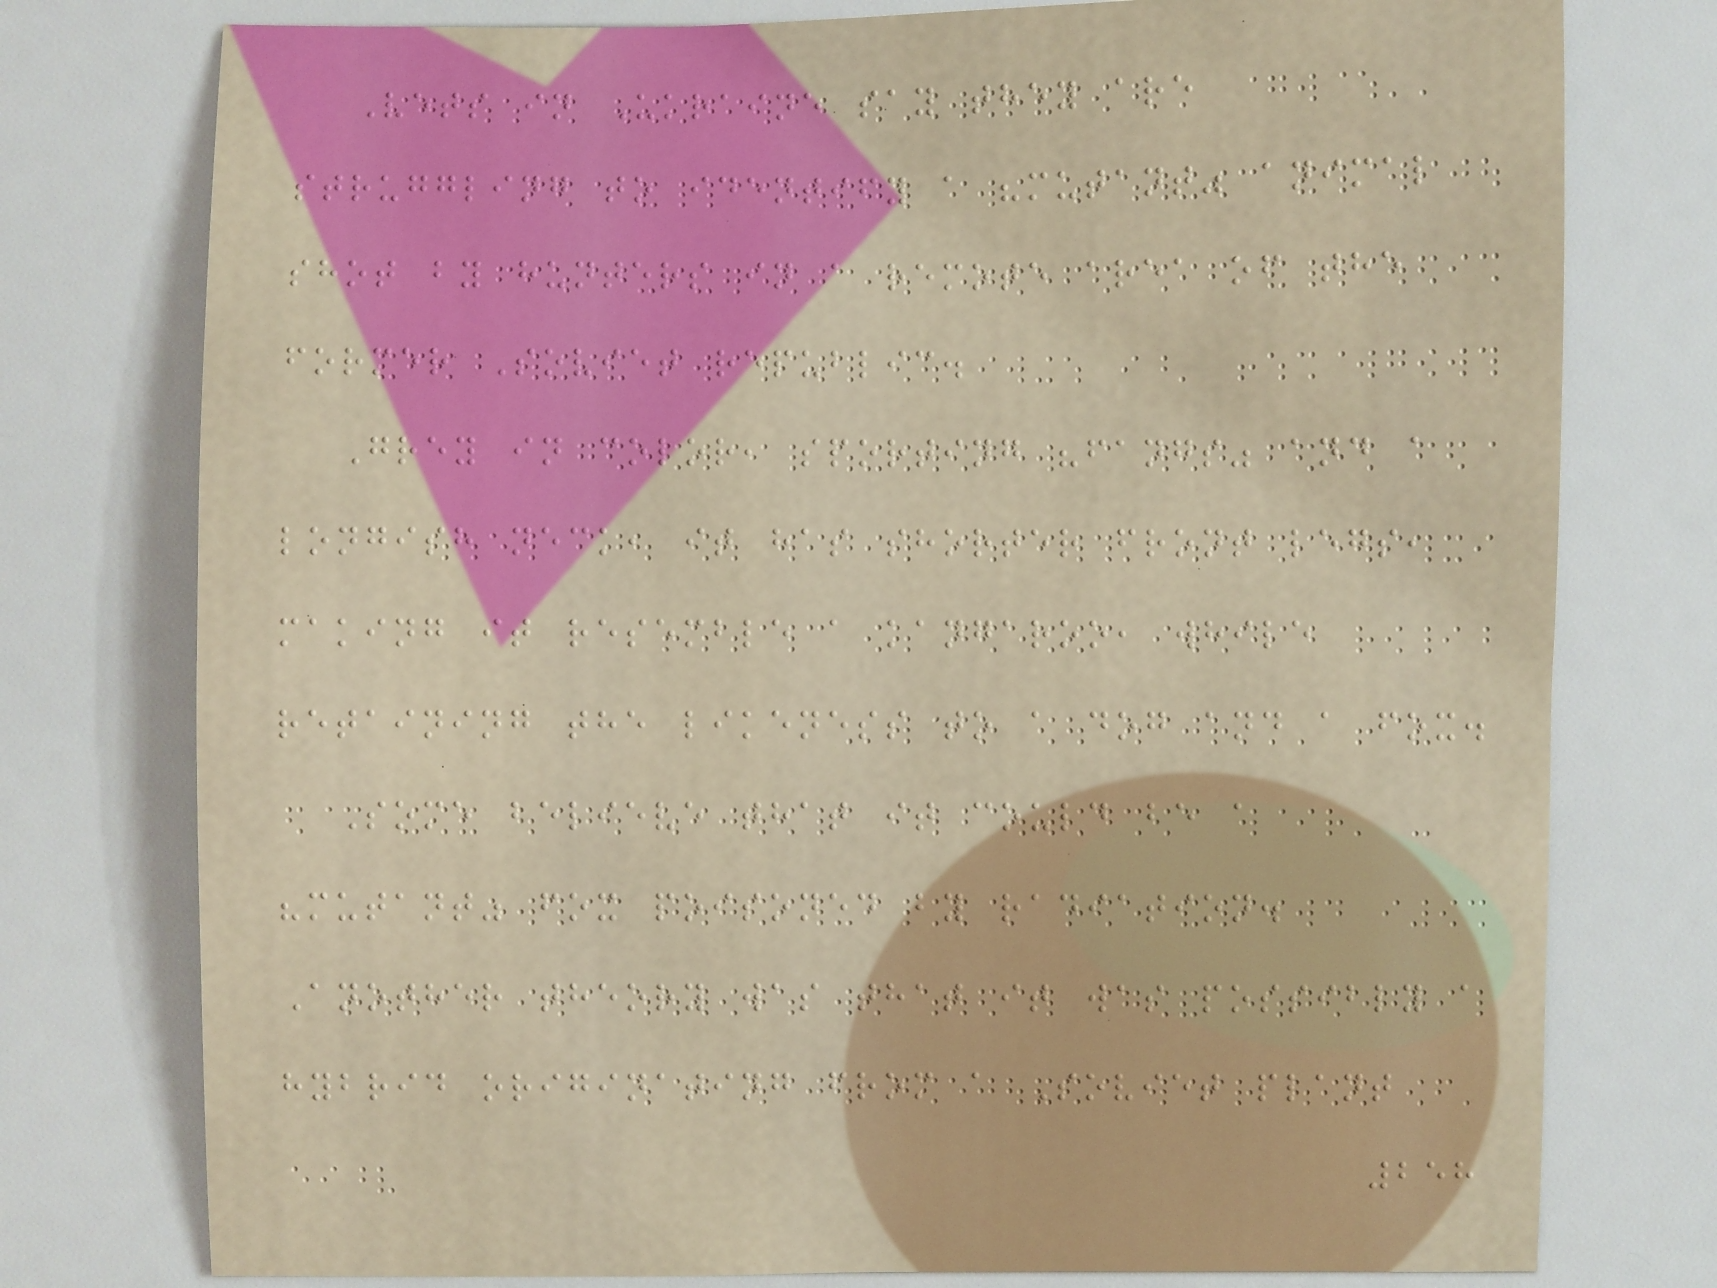Vets in Ukraine say they are
struggling to identify a "mutant" animal
shot by hunters in a remote area of the
former Soviet republic.
Grey in color, sporting "fangs" and a
longish neck, it has shorter front legs,
making it resemble a kangaroo, while
retaining the likeness to a dog and a fox.
Some believe that it could be a
"mutant" fox poisoned by radiation.
Another theory was that it was possibly a
hybrid originating from a Soviet plant
258
